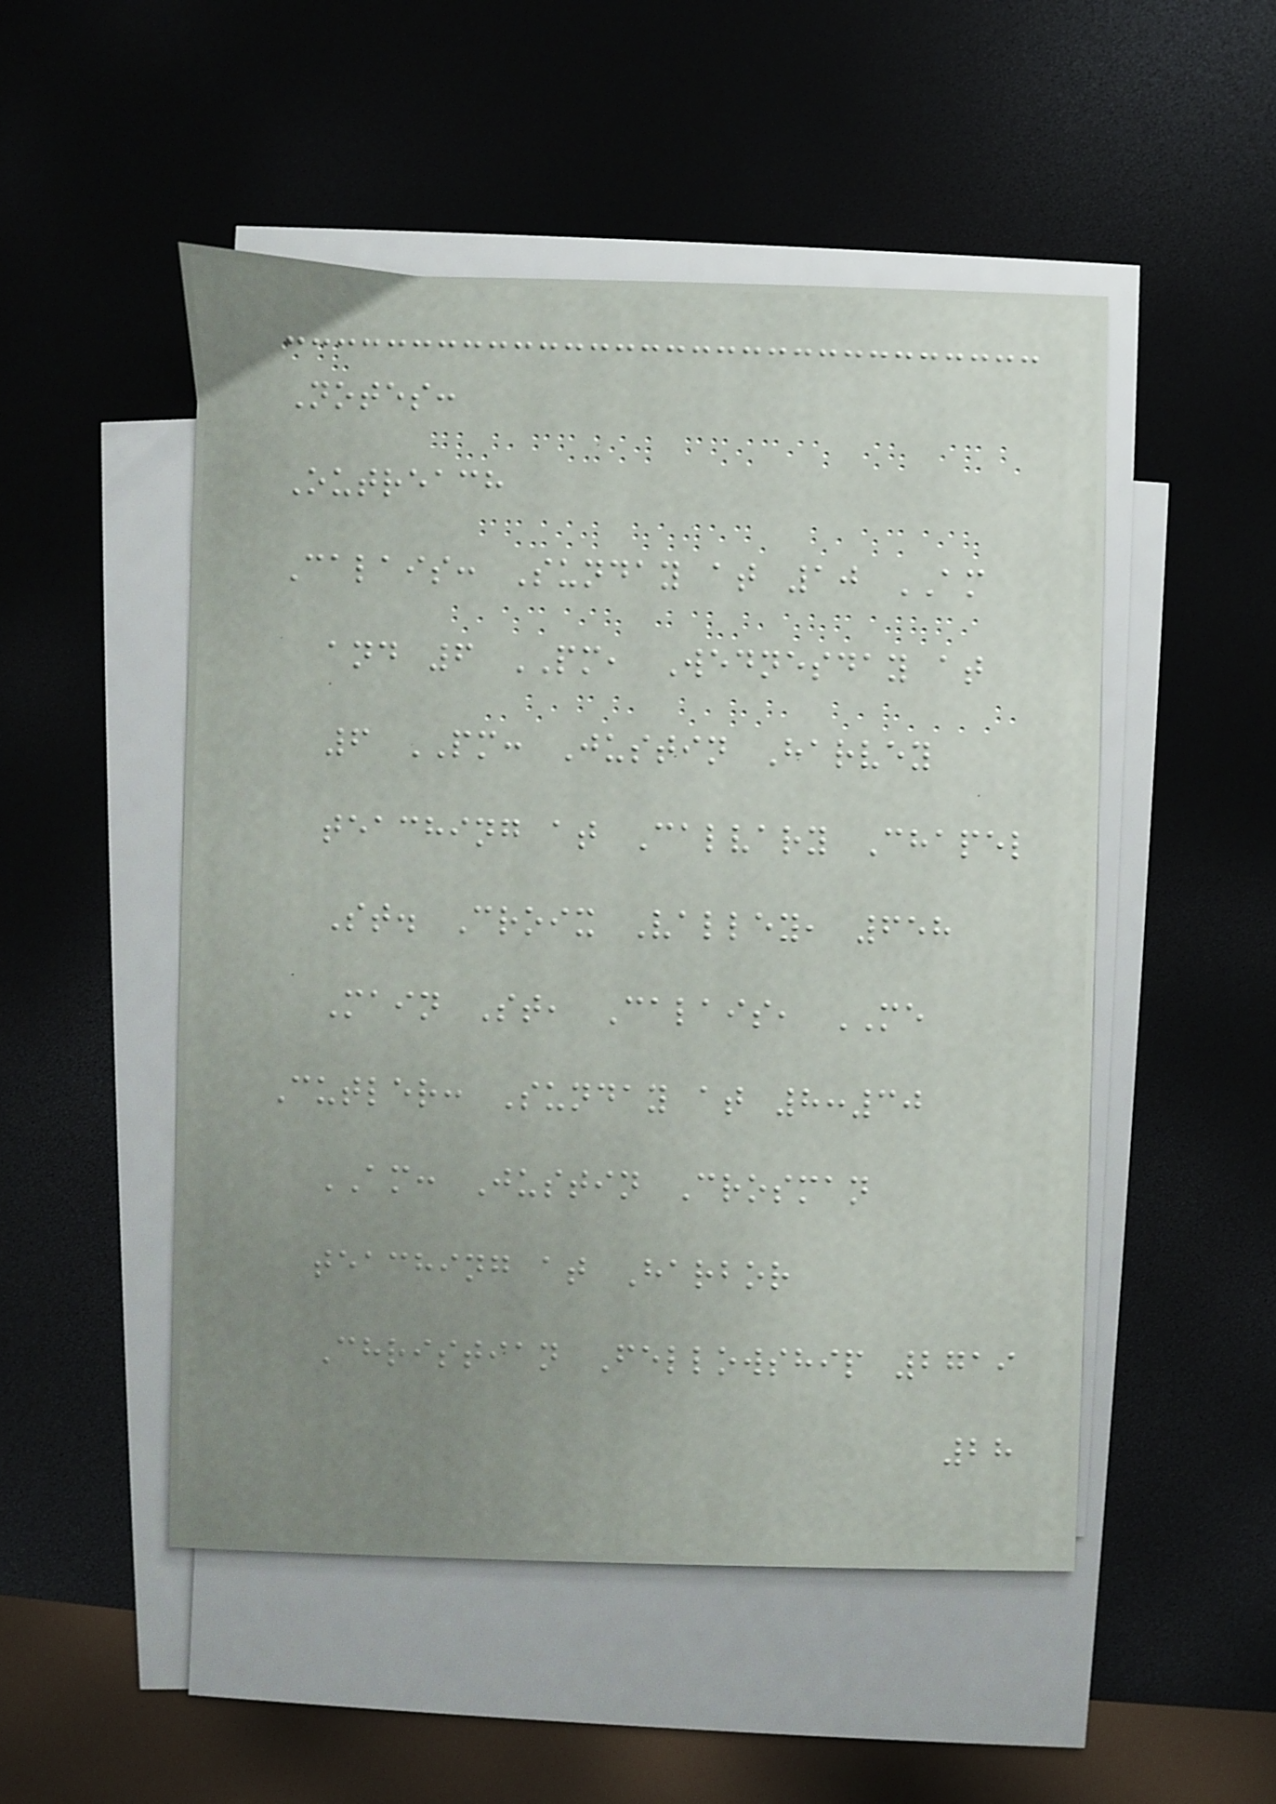Notes:
Outreach
Calais: Sunday at 10 AM
and 6 PM, Wednesday at
6 PM: Justin Harvey
teaching at Calvary Chapel
St. Croix Valley, 658
Main St, Calais, ME
Cutler: Sunday at 8:30
AM: Justin Crosman
teaching at Harbor
Christian Fellowship 2719
28
